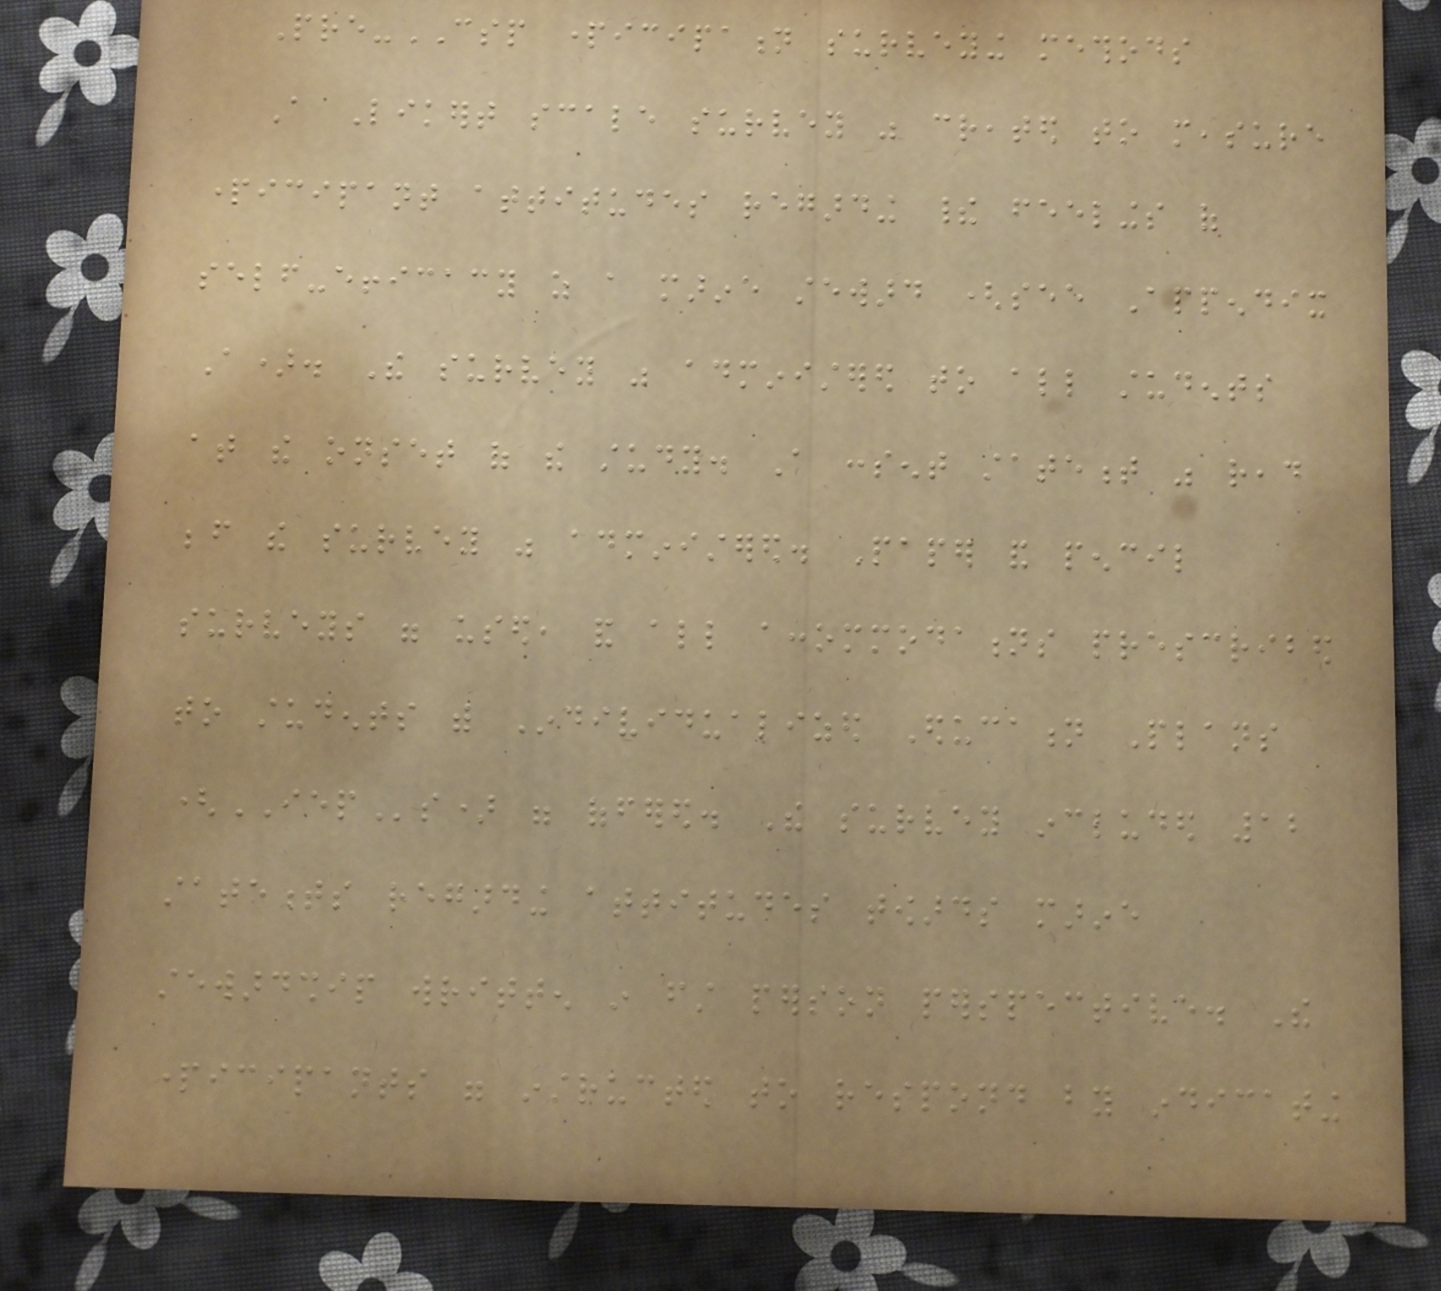Pre-CSP participation surveying methods
A Likert scale survey was created to measure
participant attitudes regarding their feelings of
self-efficacy as a marine steward (see Appendix
A). The survey was administered to all students
at the onset of the study. A consent statement was read
before the survey was administered. Paper and pencil
surveys were used, and all accommodations prescribed
to students with Individualized Education Plans
(IEPs) were offered. The survey included 12
statements regarding attitudes towards marine
stewardship written in first person perspective. The
participants were instructed to respond by indicating
